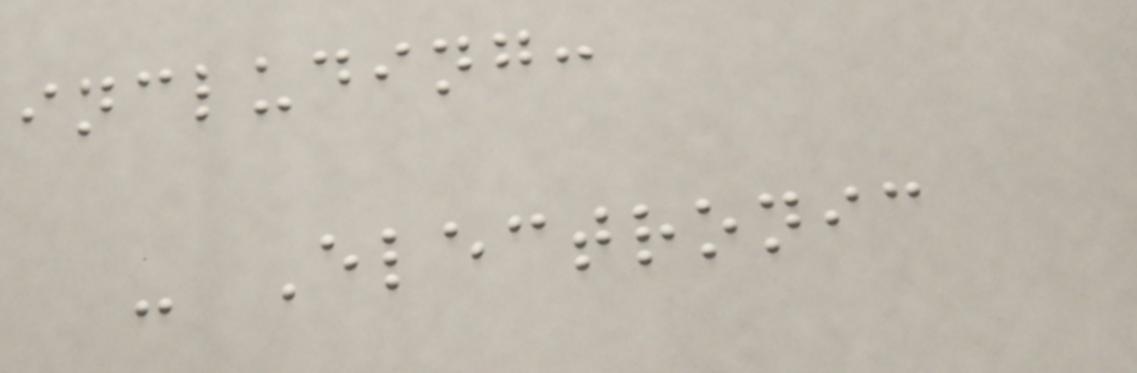including:
- Electronic
